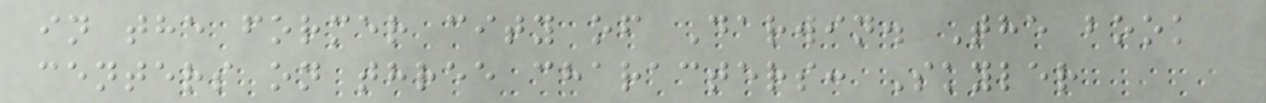in the former city of Darwin. The book
centers on three characters: Skyler
